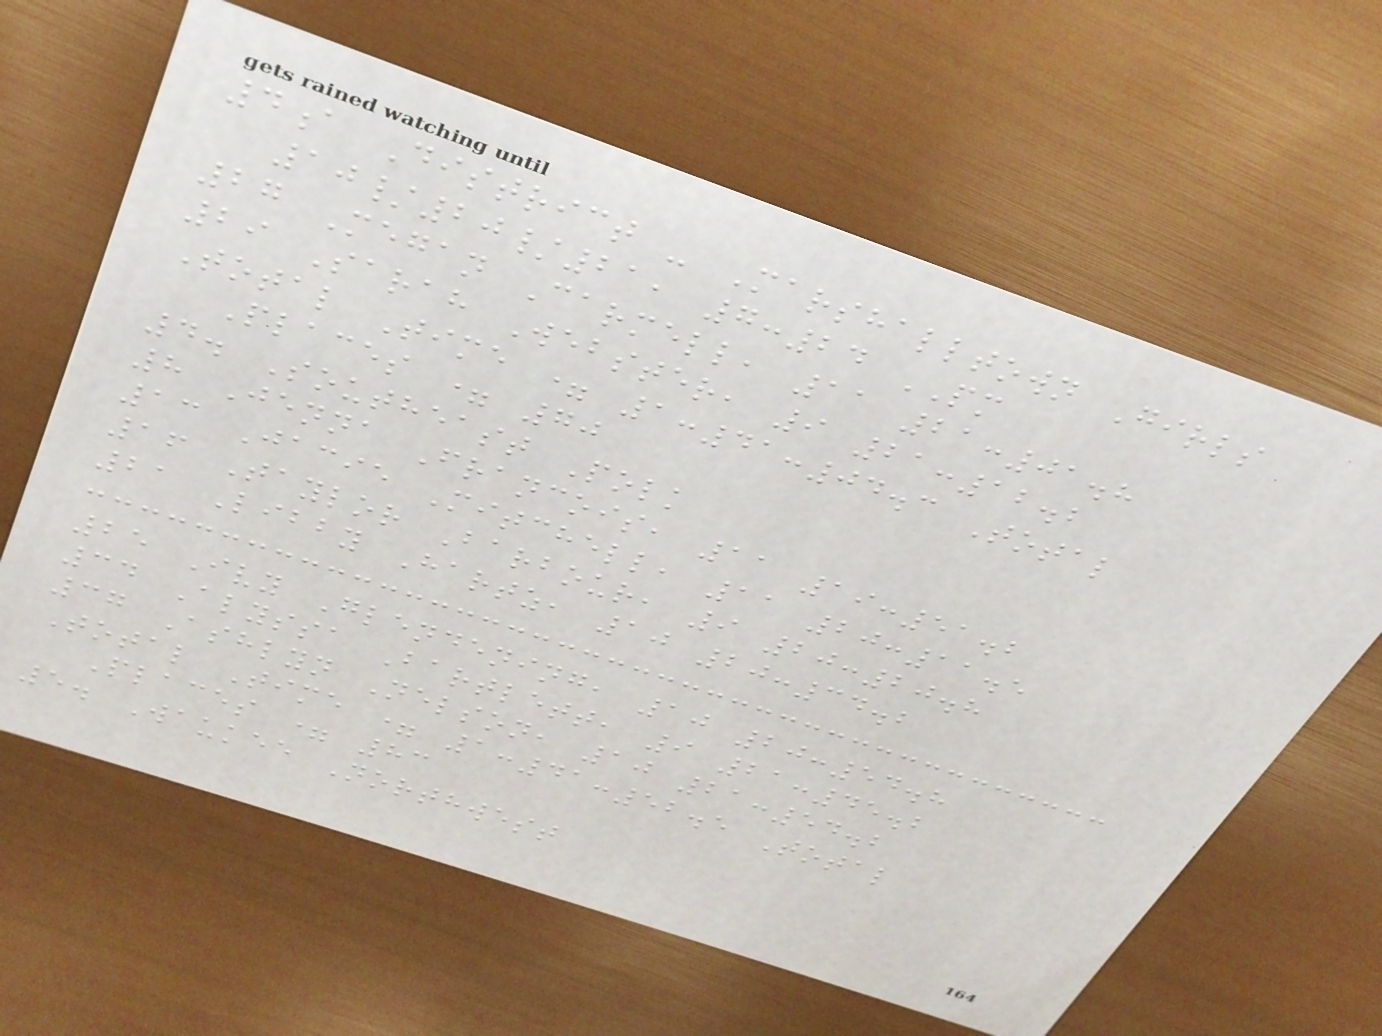4a District - Marshalltown Girls
10/20/21, 7:24 PM
27 Megan Carmell, 11 21:01.8
29 Sarah Webster, 9 21:12.2
Total Time = 1:41:04.3 Total
Places = 70
4. Southeast Polk
8 Jenna Francois, 11 19:51.2
13 Jacie Mitchell, 11 20:11.5
16 Taylor Barbour, 9 20:20.8
21 Libby Hartz, 10 20:34.2
25 Ivy Glendening, 10 20:54.8
34 Alyssa Bartlett, 9 21:45.2
37 Ashlyn Nelson, 10 21:54.2
Total Time = 1:41:52.5 Total
Places = 83
5. Waukee Northwest
